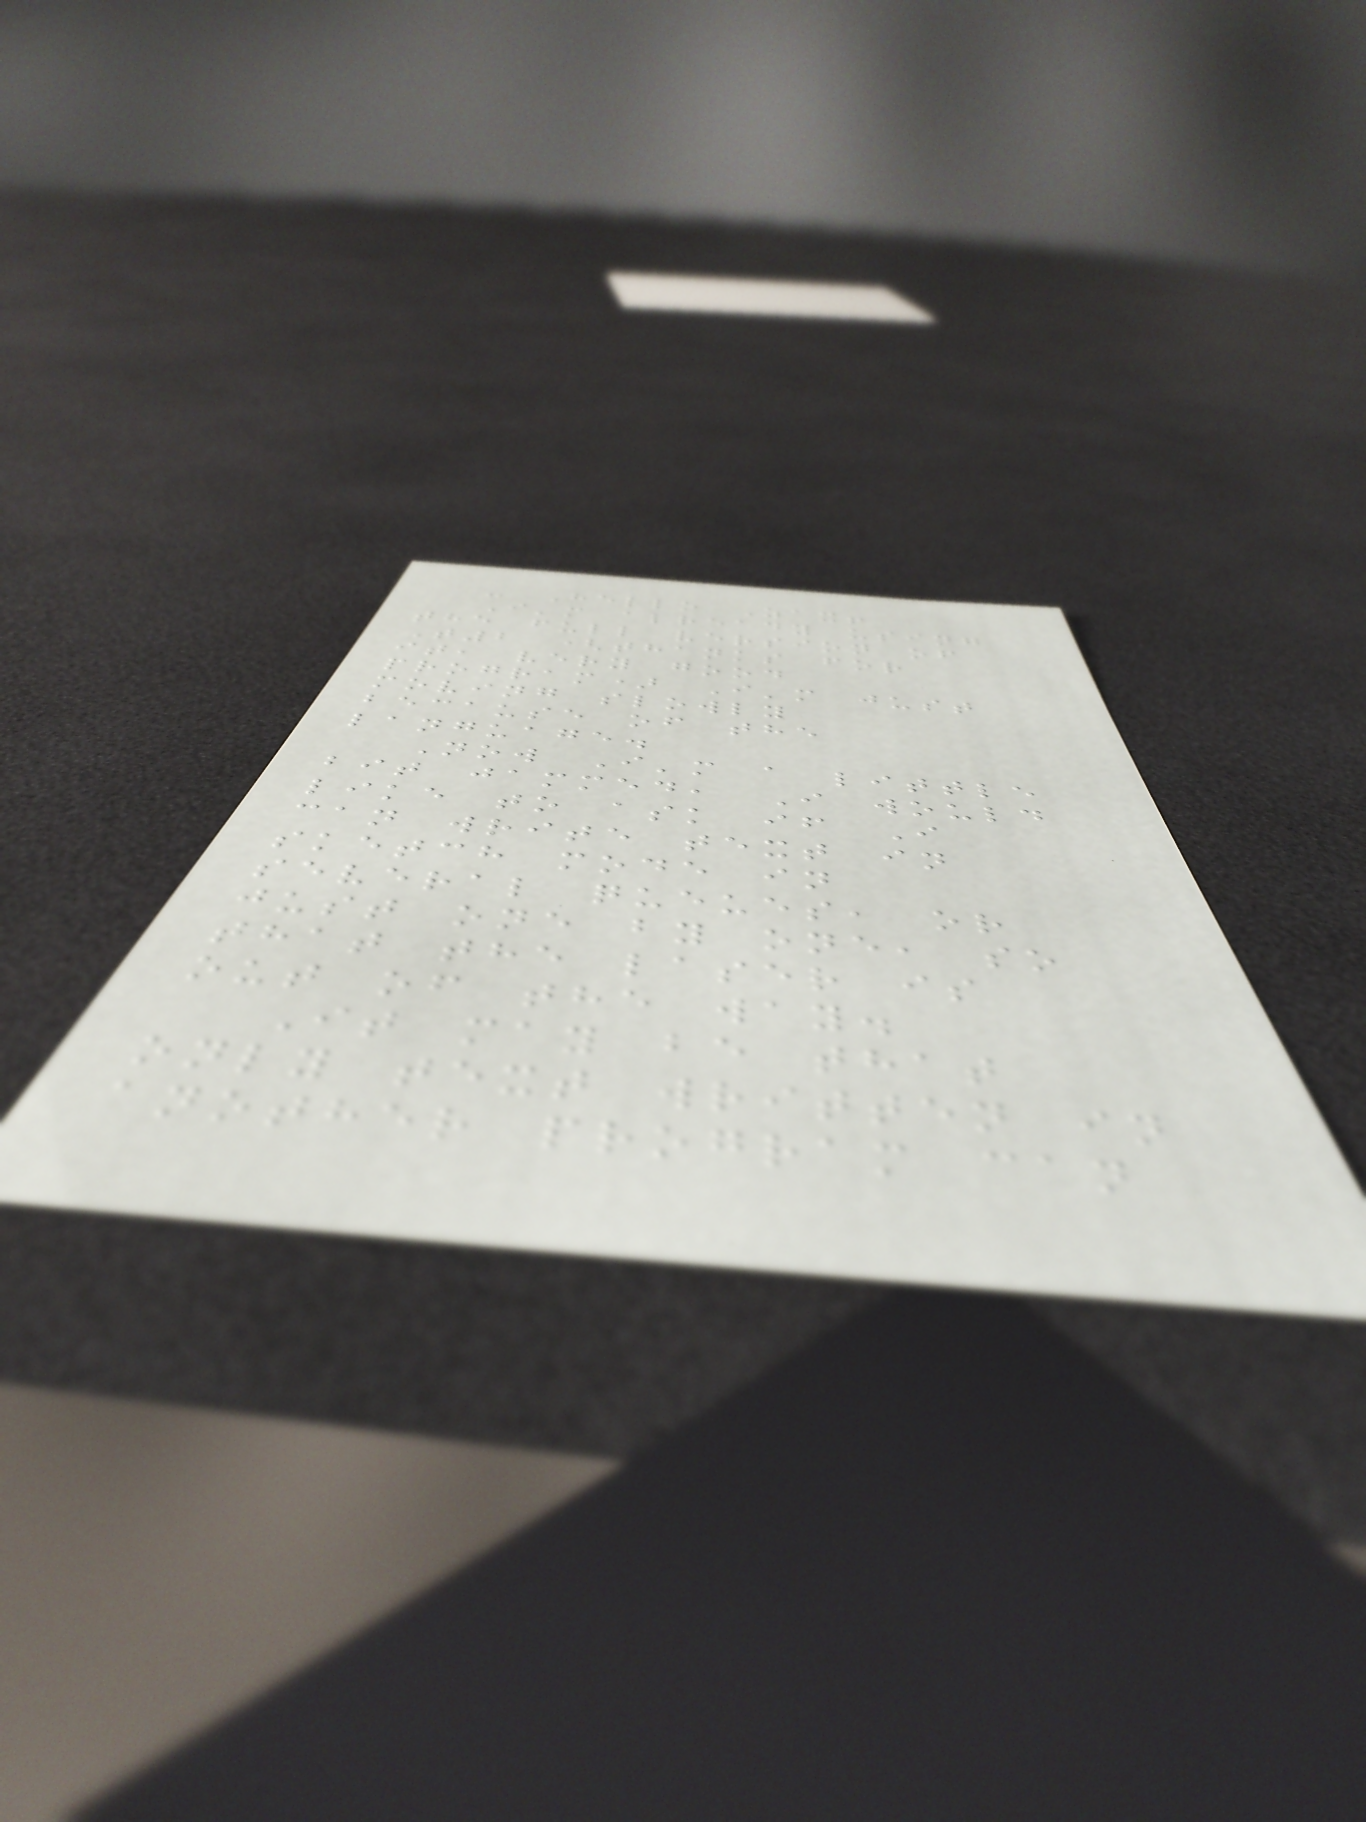- Hello Zax!
I'm already using
the full version of
T2 (thanks for
it, very good
program) I'm just
moving slowly
because of the
language.
Now I'm a little
bit jammed, I would
like to ask if I
can write text in
sketch mode in
several queues, or
just one by one, so
that the laser is
out of the way.
It may be that
only text written in
another program can
